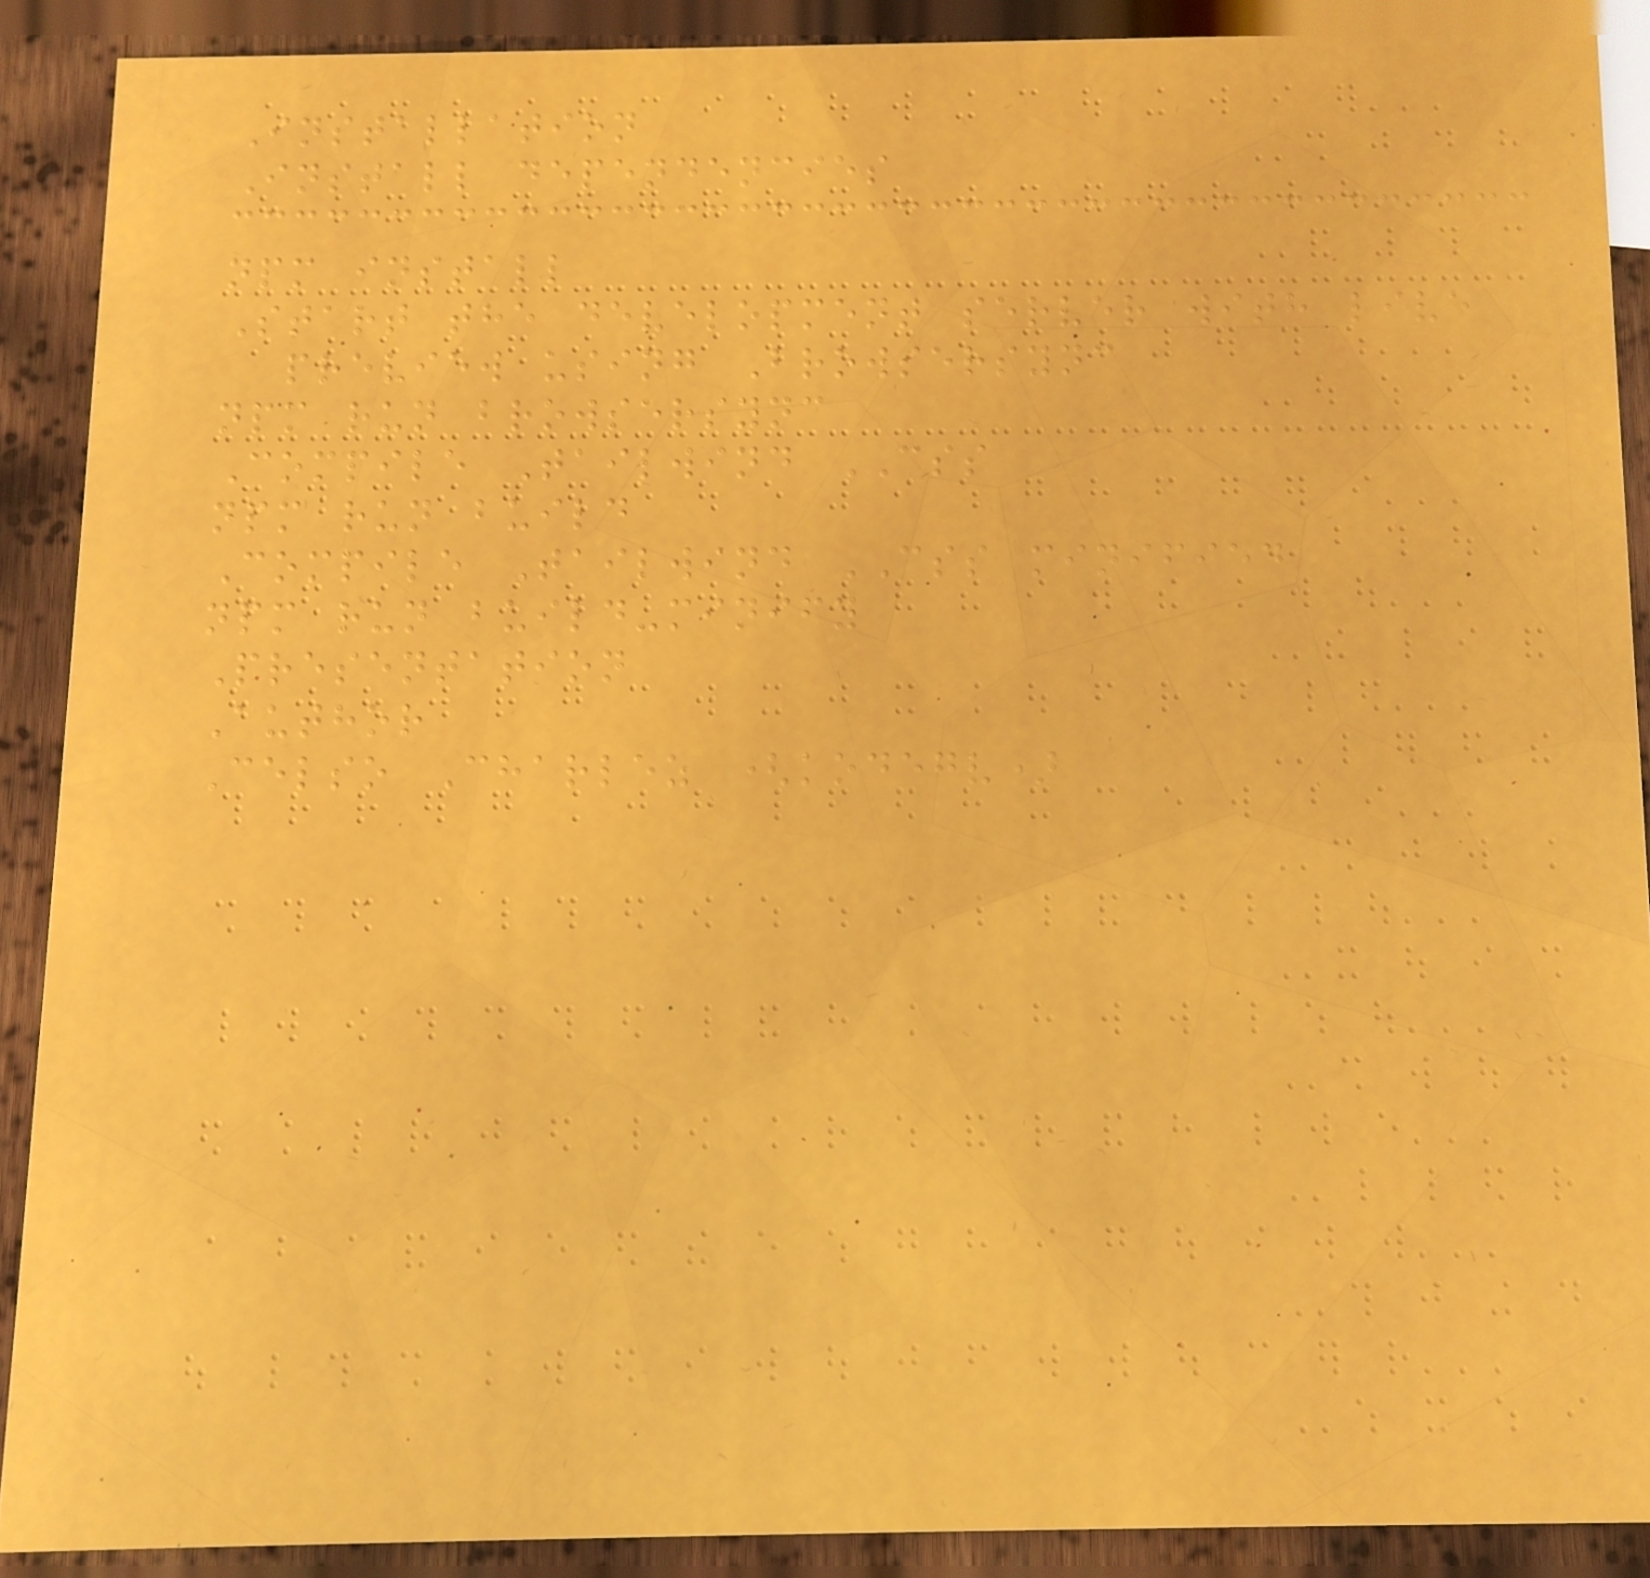Installation
Install dependencies
npm install
Start the development server with live
preview using Browsersync
npm run browsersync
Compile Tailwind CSS
npm run build
Compile Tailwind CSS minified
npm run build-minify
Presentation
Author
Celso Charlez (kodegv)
